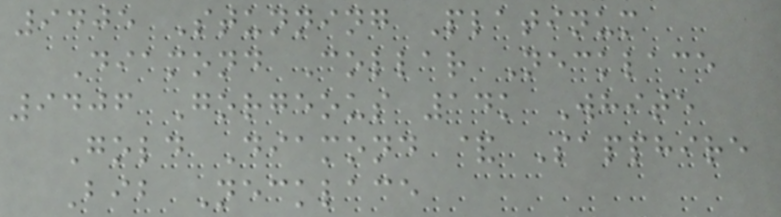9405 Stunning Platinum
Diamond Collar Necklace
9406 Gorgeous 14k White
Gold Diamond & Sapphire
Bib Necklace
